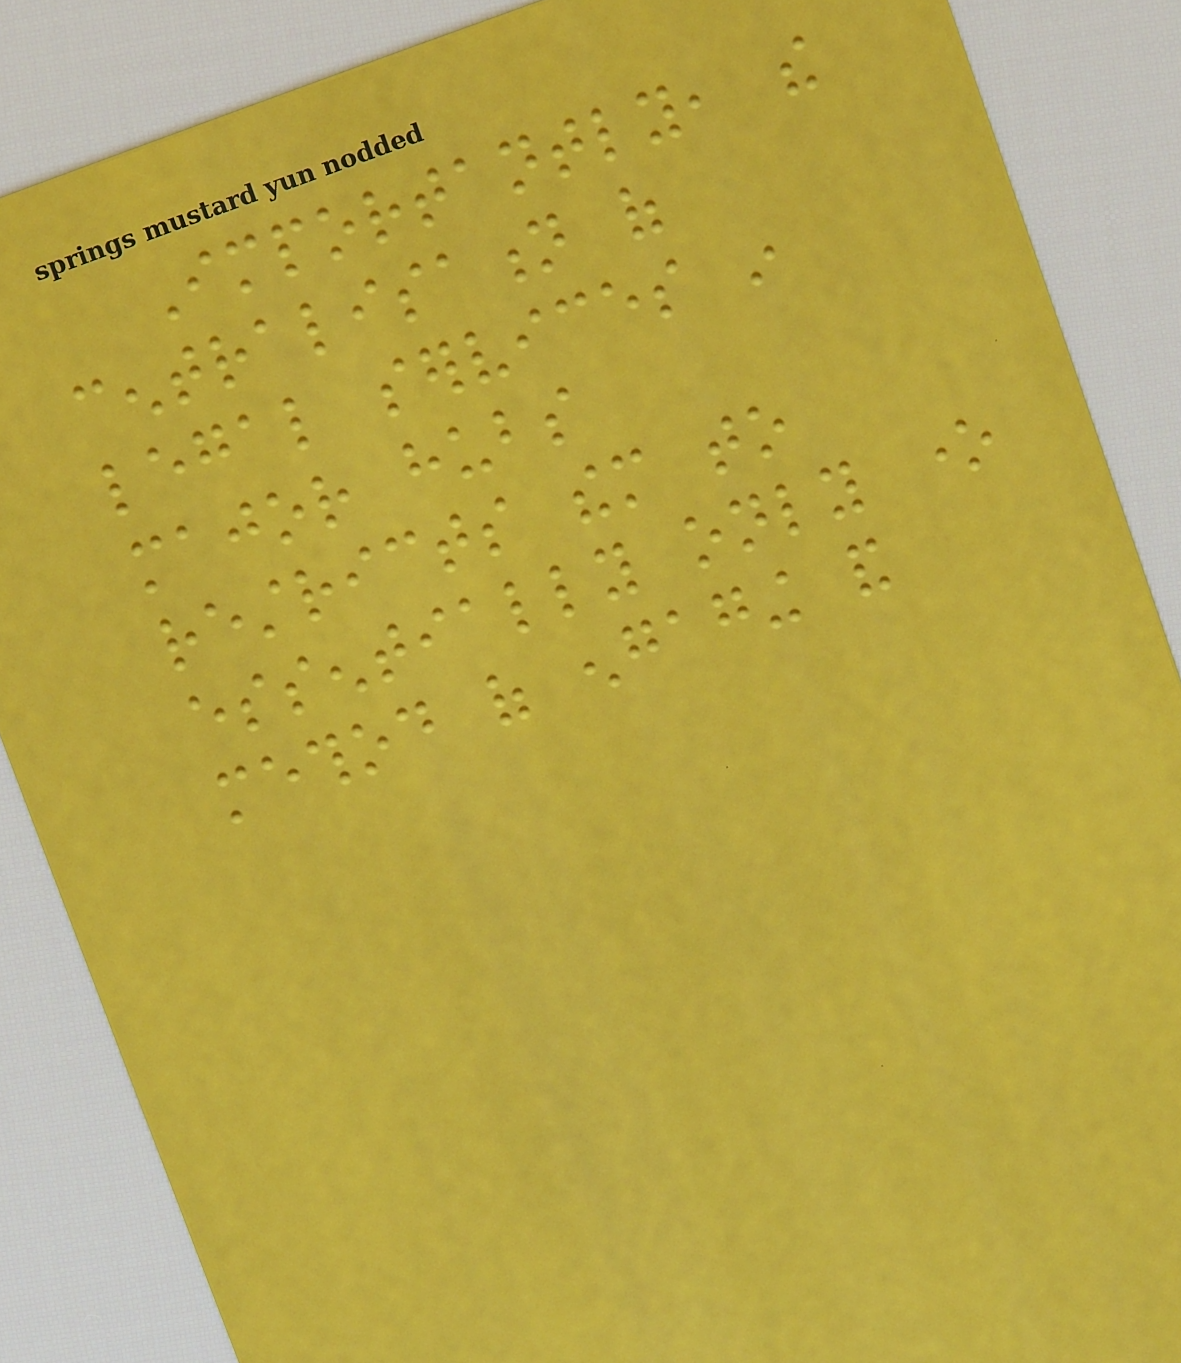Importantly, the
centralisation of
legal services in
major hubs
restricts them to
essentially only one
method of engaging and
